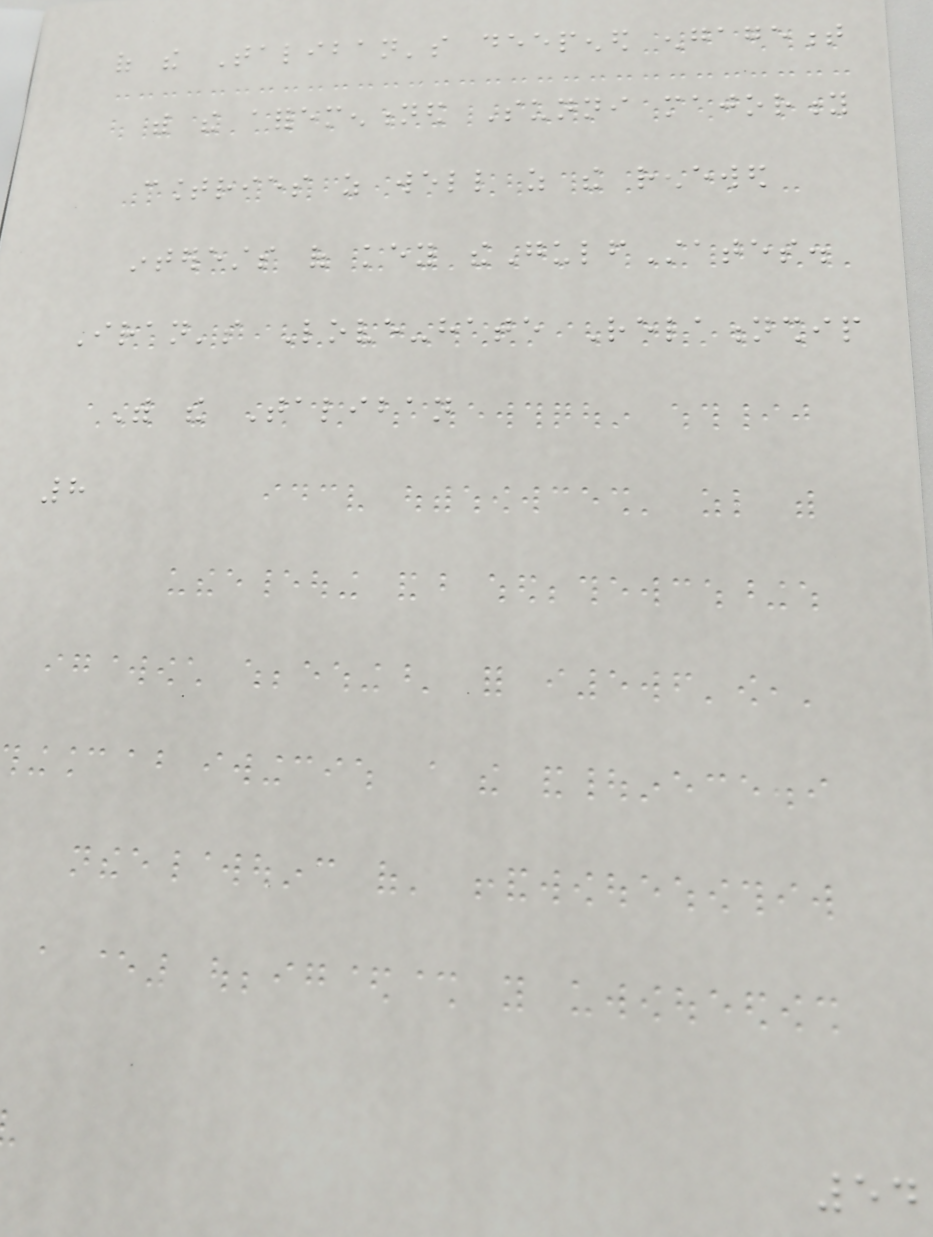of the Taliban's deepened engagement
with the aforementioned Sunni majority
countries as well as the renewed
interests of key theGulfStates.
Iran's Love-hate Relationship
With the Taliban
8
54
